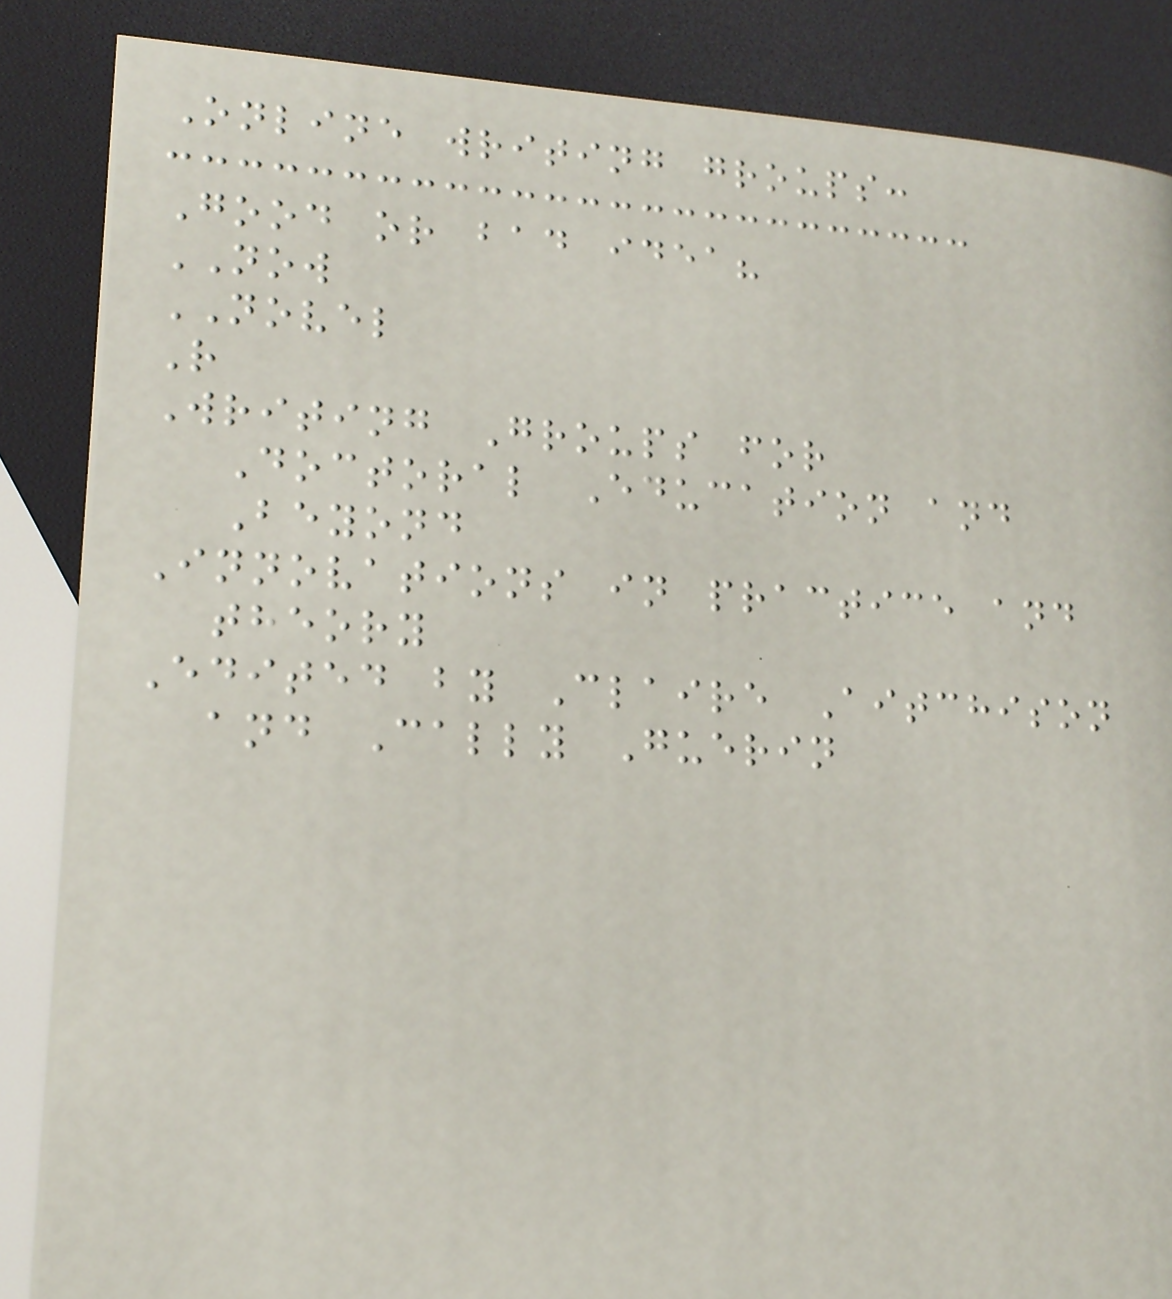Online writing groups:
Good or bad idea?
NOW
NOVEL
R
Writing Groups for
Doctoral Education and
Beyond
Innovations in practice and
theory
Edited by Claire Aitchison
and Cally Guerin
